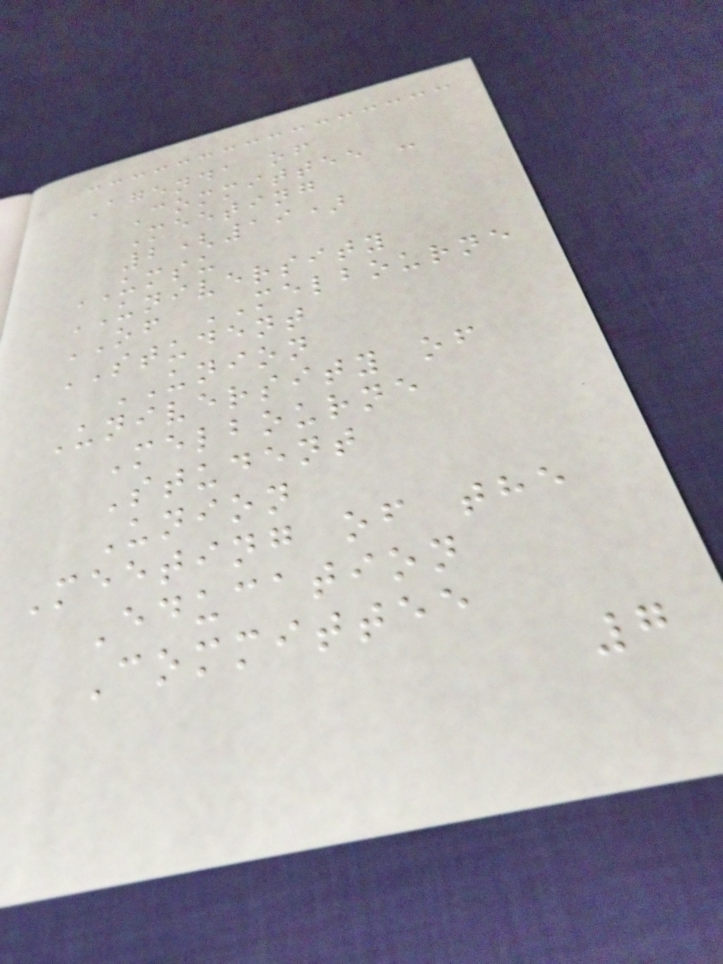Agenda of
Committee -
Meeting
2(19)
UMSU
UNIVERSITY
OF MELBOURNE
STUDENT
UNION
University of
Melbourne
Student
Union
Meeting of the
Education
Committee
7
